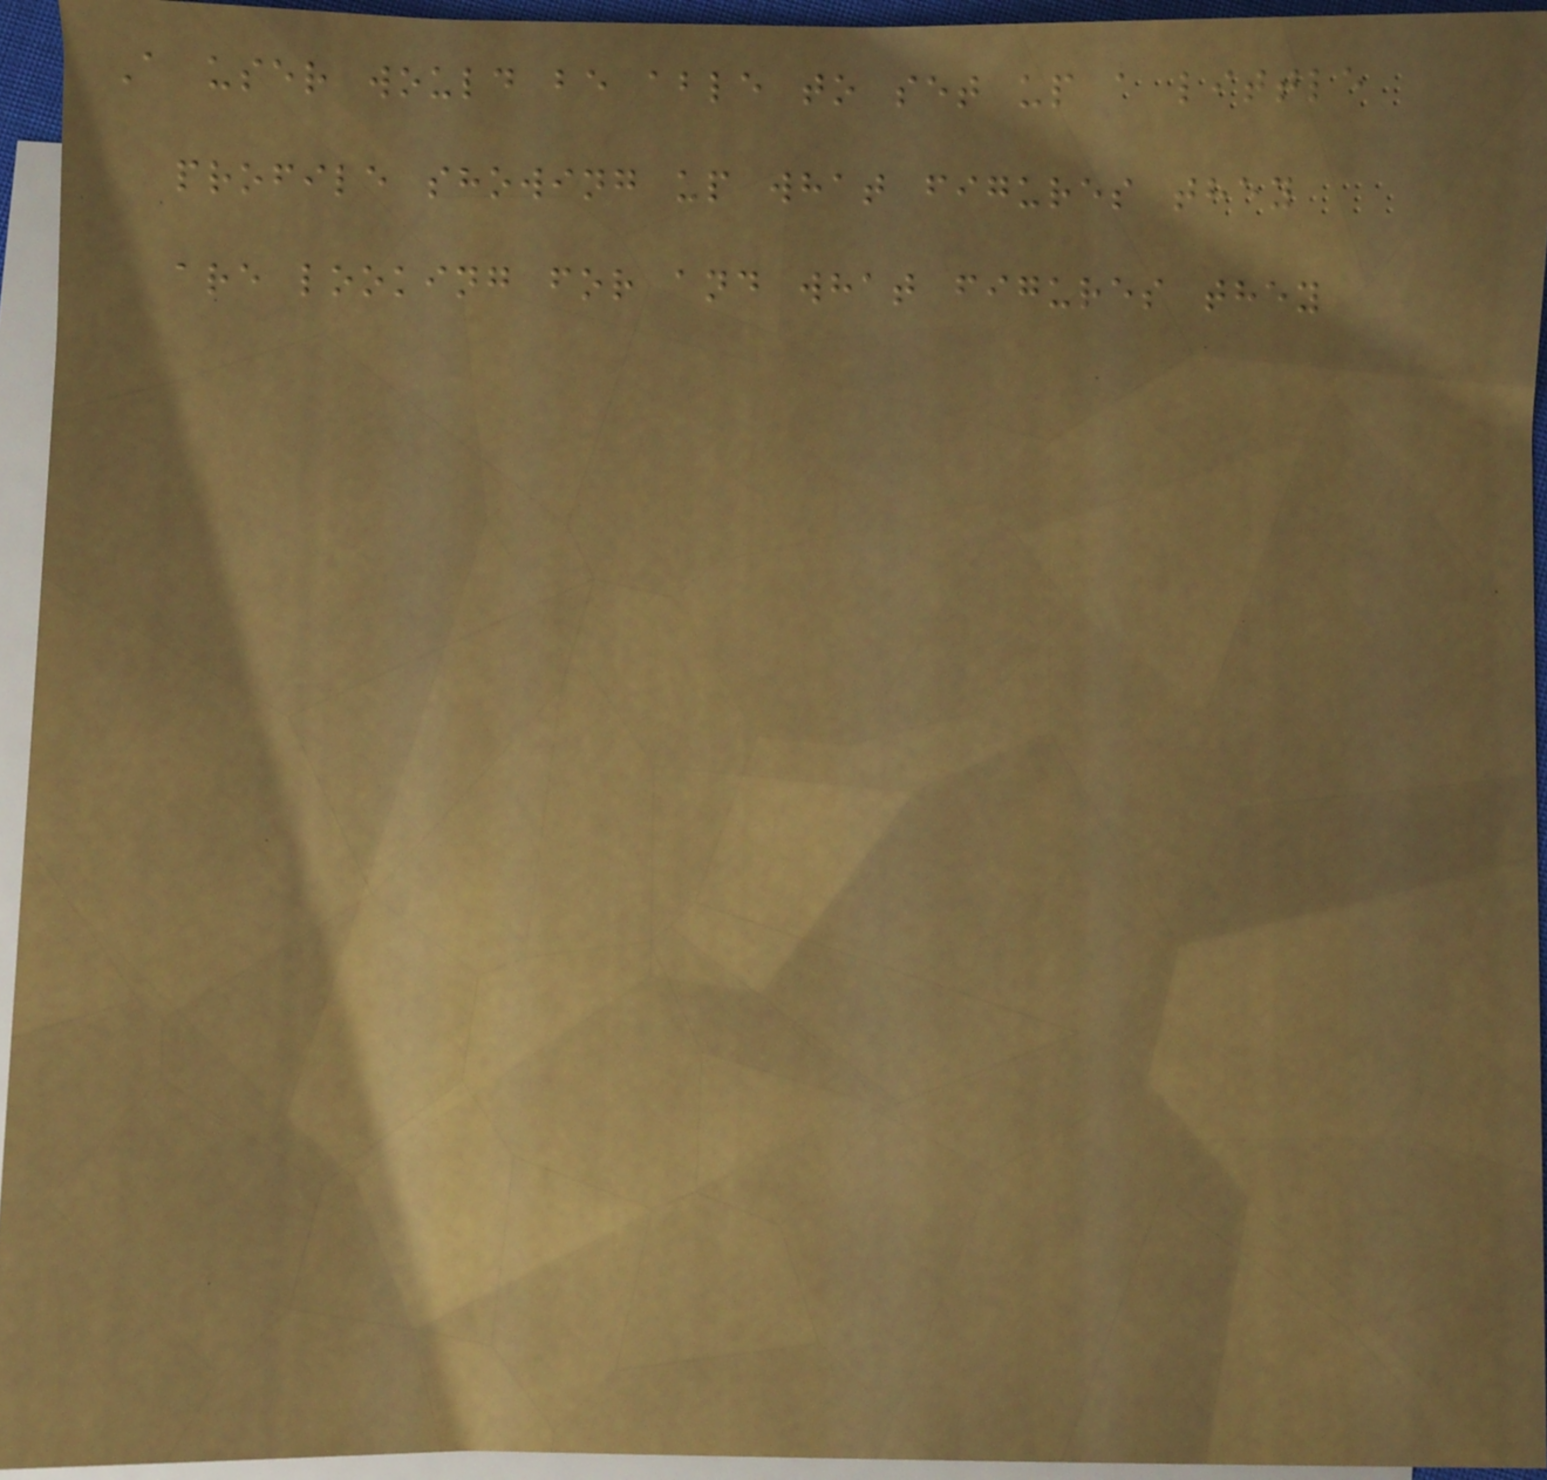A user would be able to set up a little
profile showing up what figures they
are looking for and what figures they
